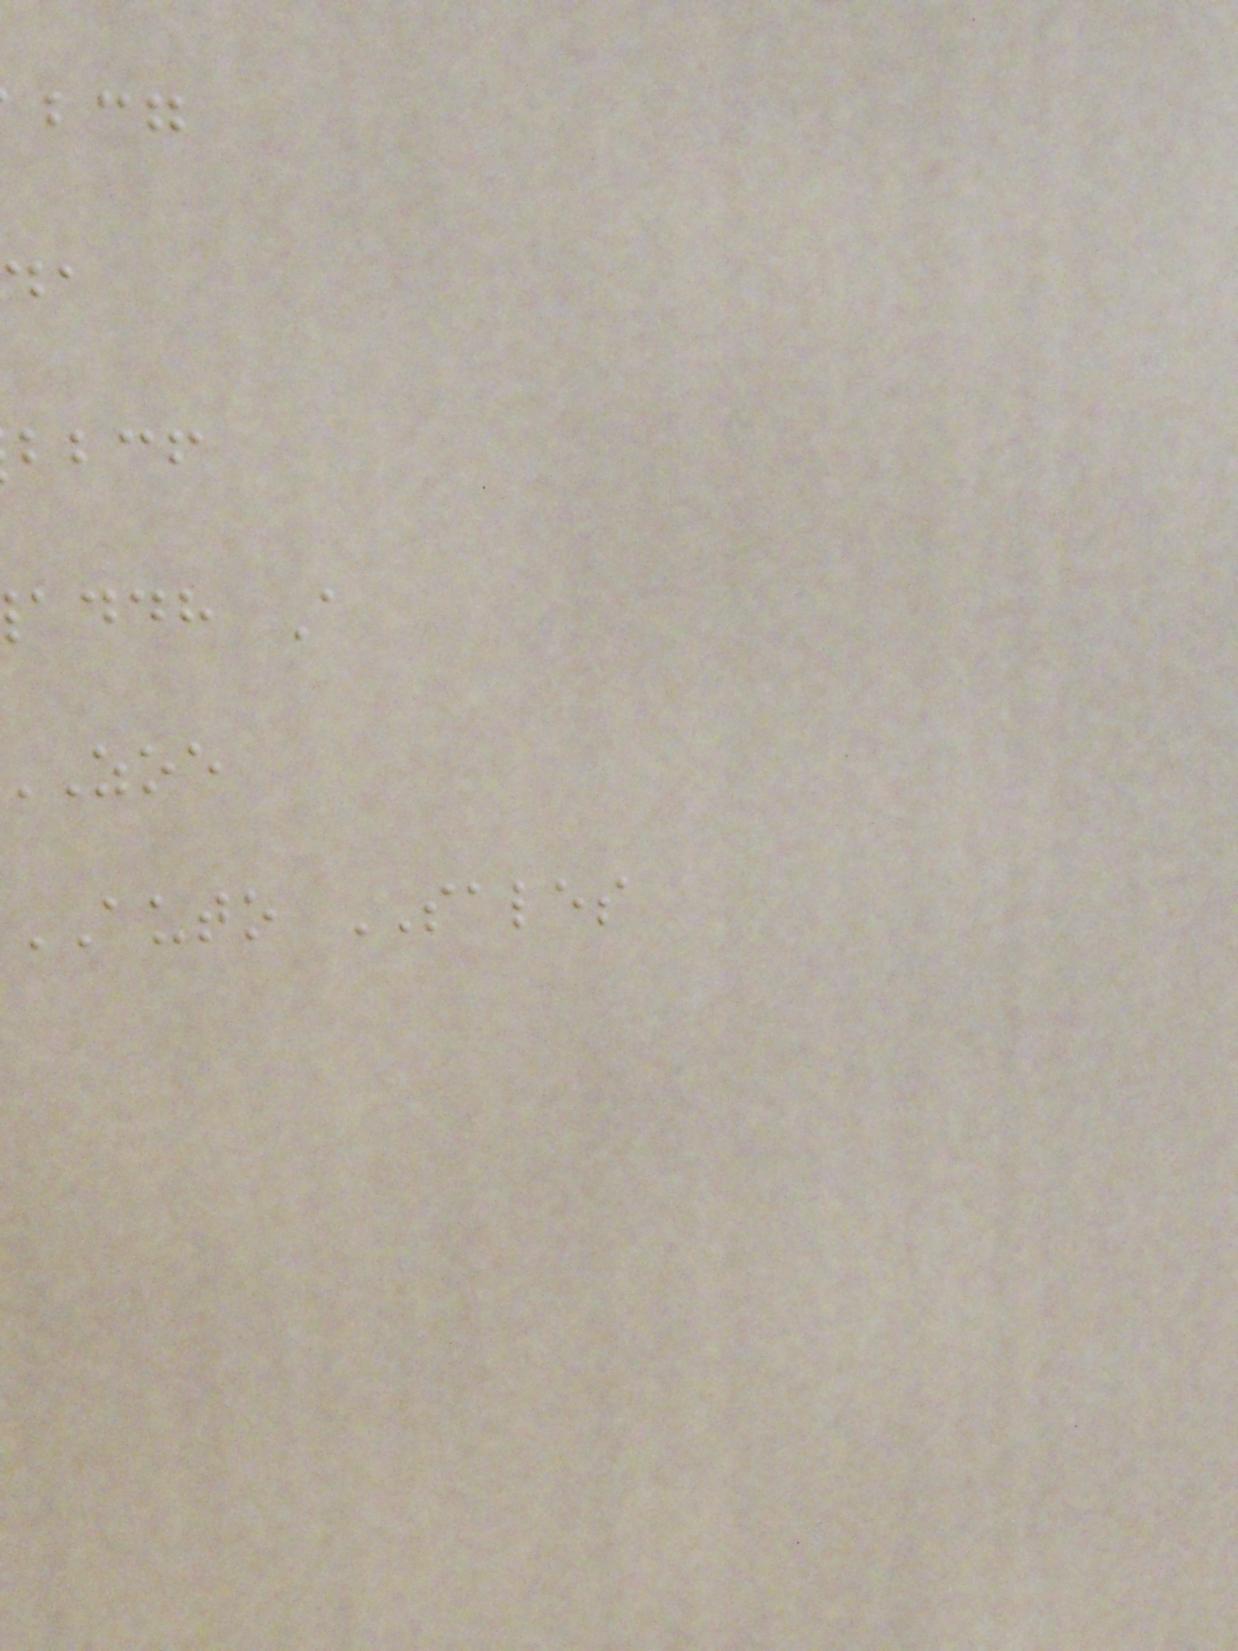bbcf
addh A
AUTO SALES
